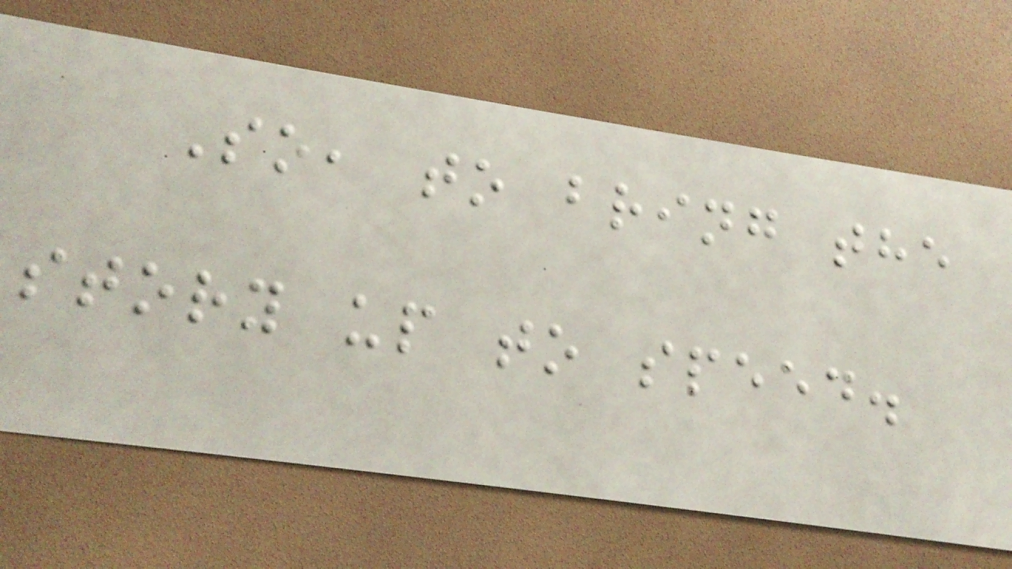So, to bring the
story up to speed.
